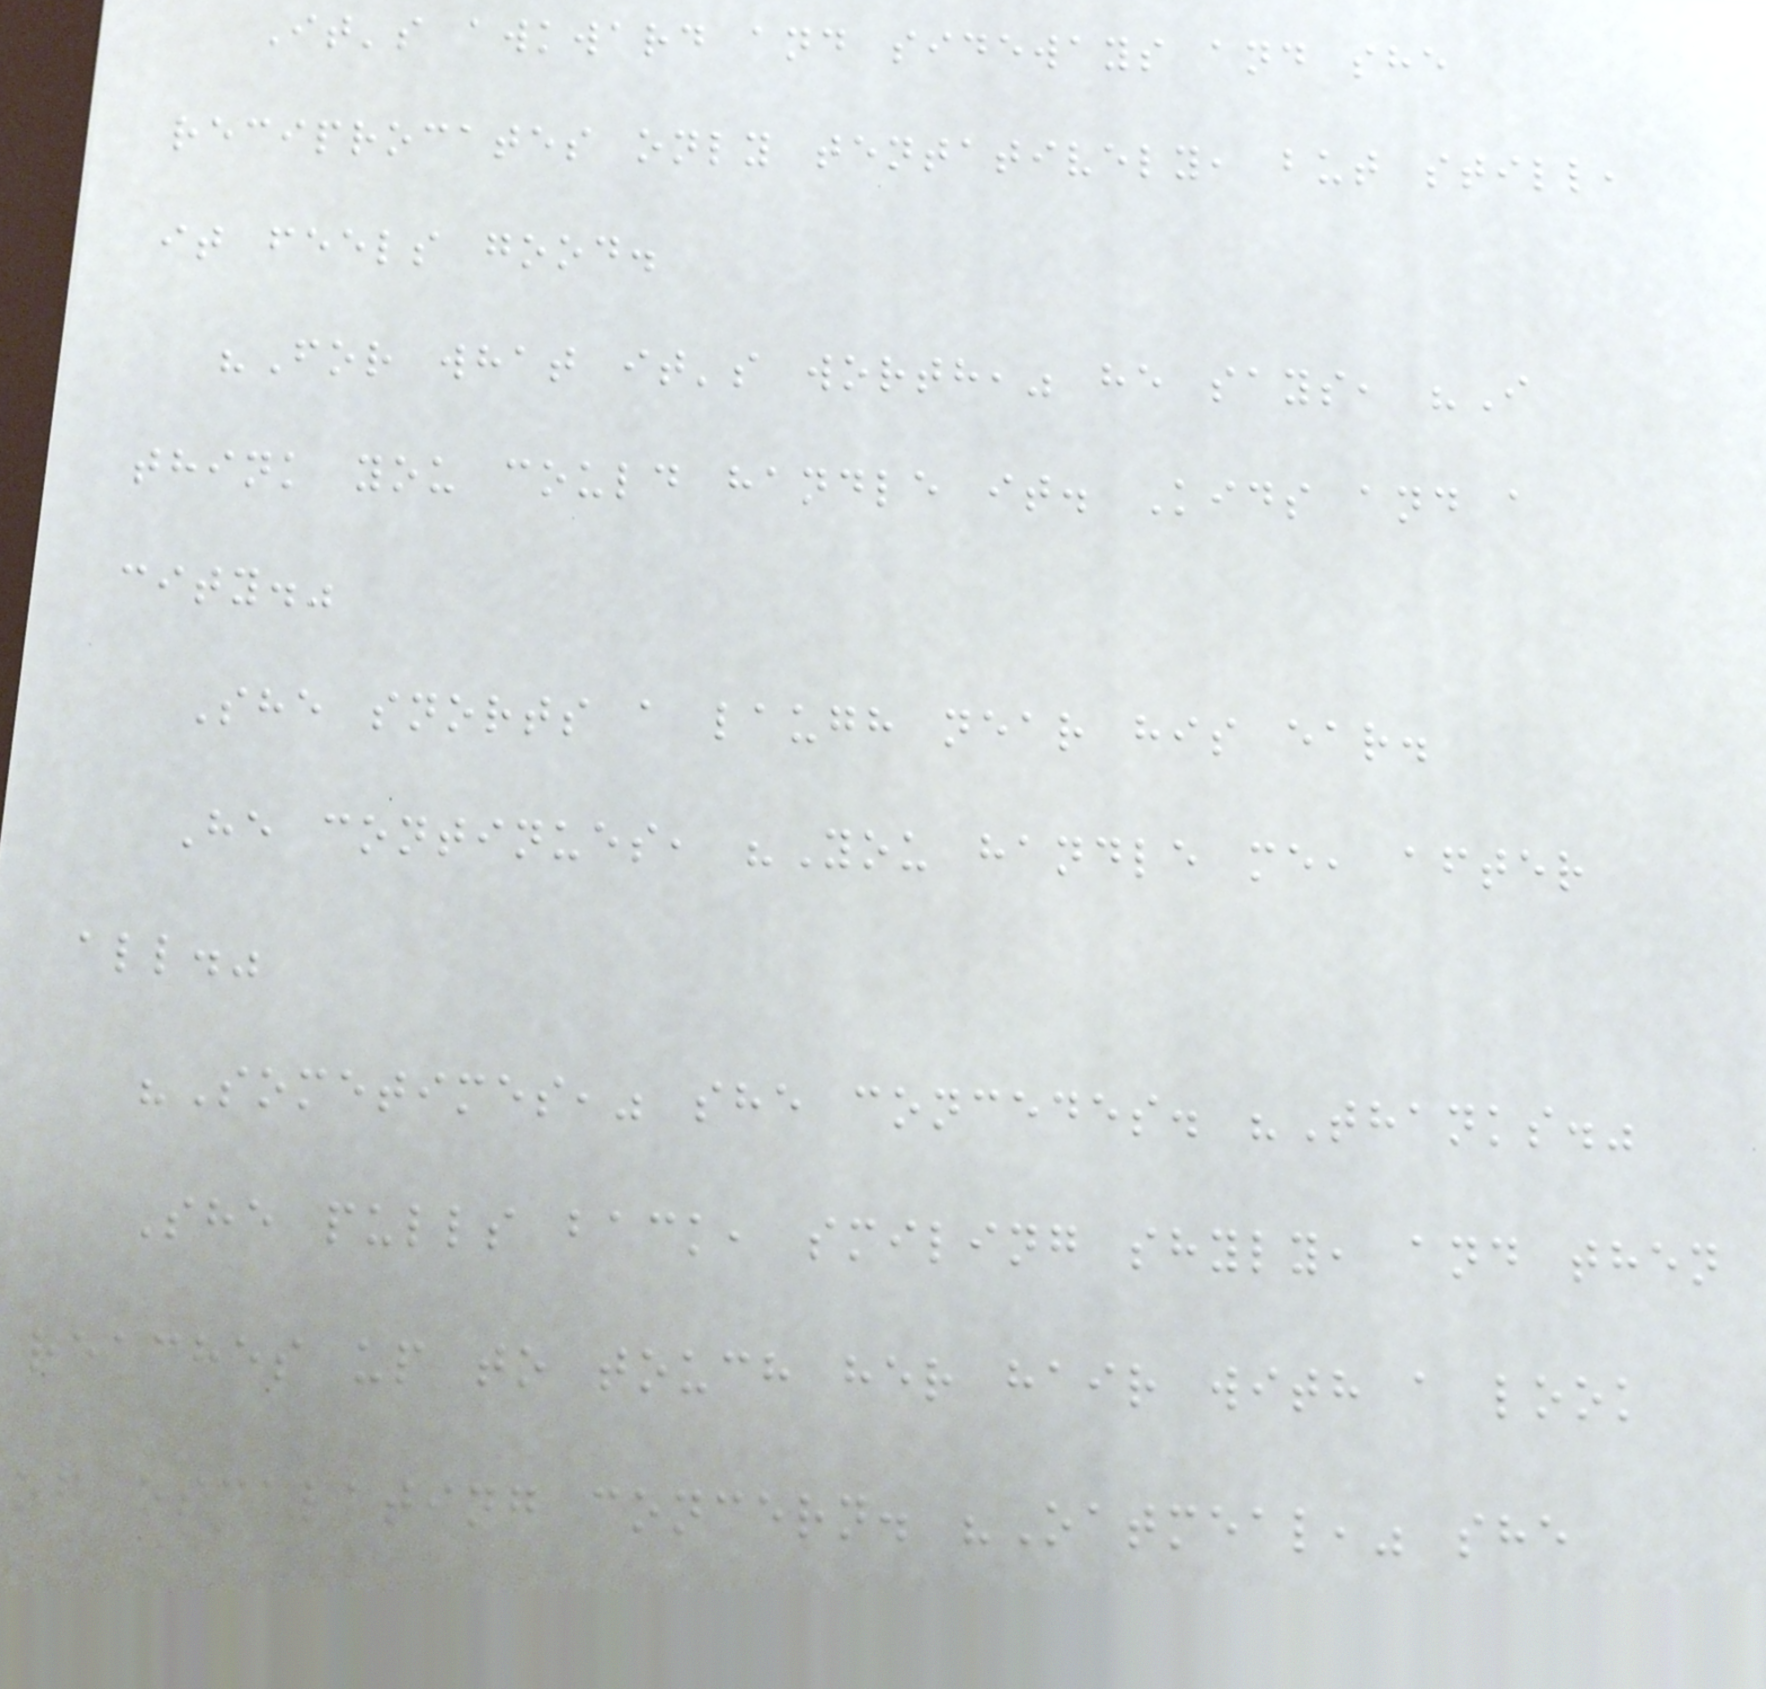It's awkward and sideways and she
reciprocates only tentatively, but still,
it feels good.
"For what it's worth," he says, "I
think you could handle it. Kids and a
city."
She snorts a laugh near his ear.
He continues, "You handle me, after
all."
"Sometimes," she concedes. "Thanks."
She pulls back, smiling shyly, and then
reaches up to touch her hair with a look
of escalating concern. "Oatmeal," she
